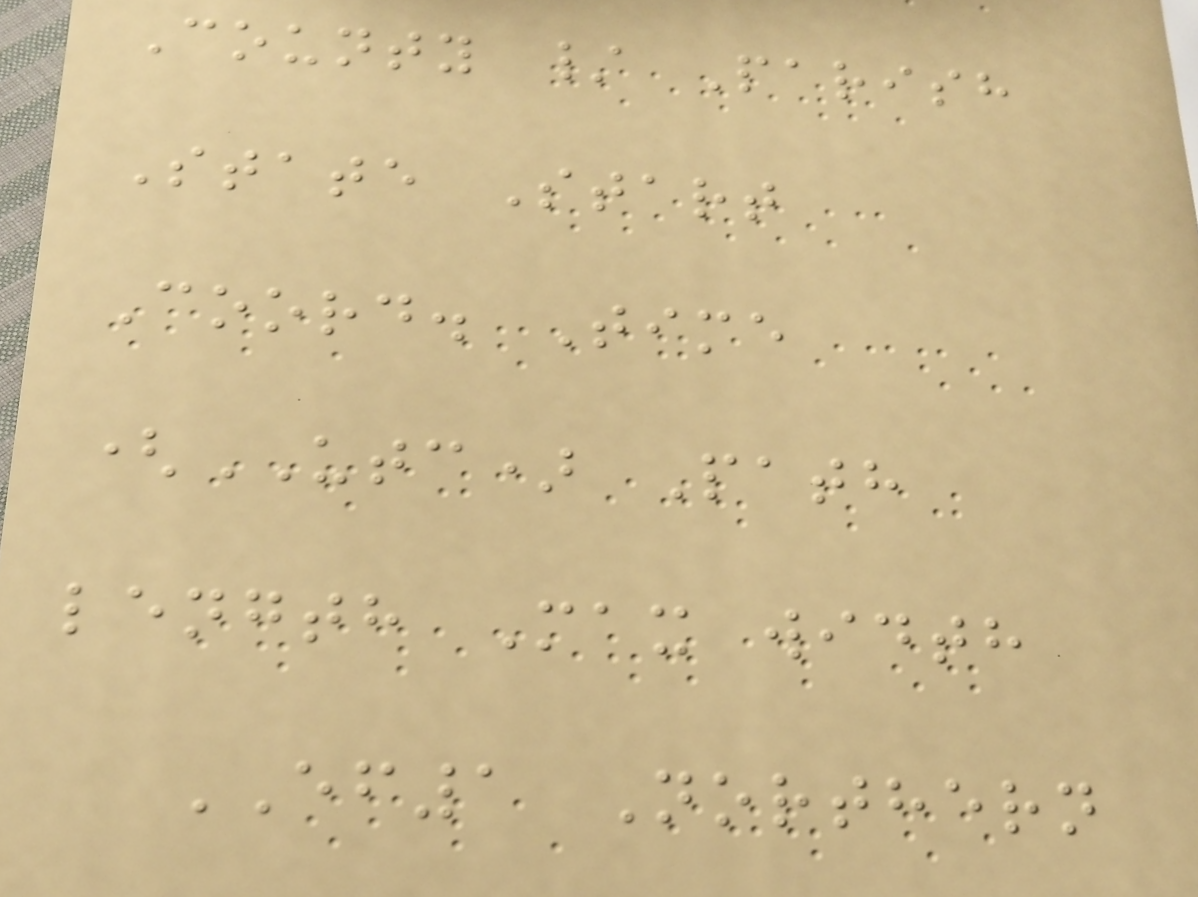County / Parish
State Start
Coord. Time
(UTC) Path
length Max width
EF1 Northern
